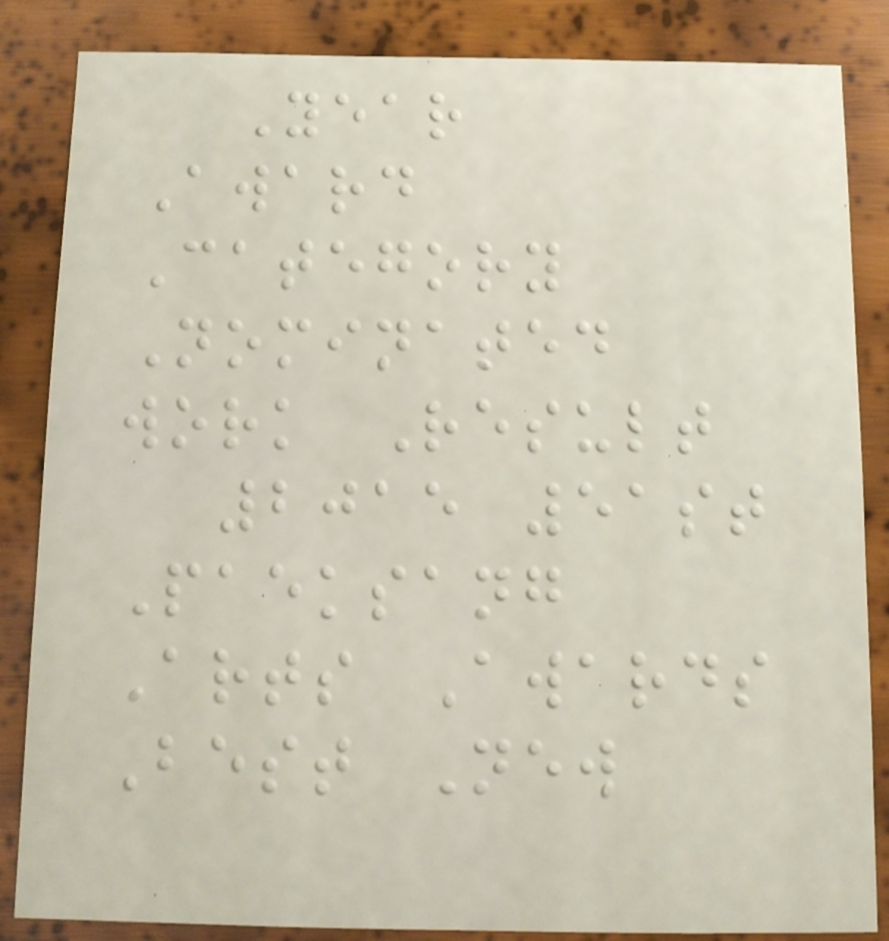Year
Award
Category
Nominated
work Result
2015 51st
Paeksang
Arts Awards
Best New
